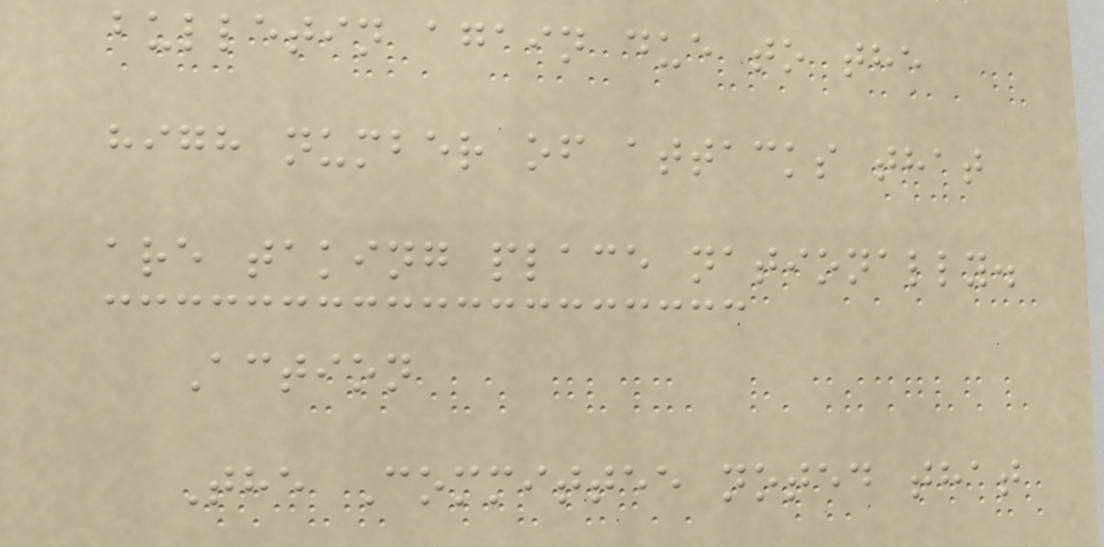bulletin again due to the
high number of attacks that
are taking place nationally.
Action
The Committee noted that
